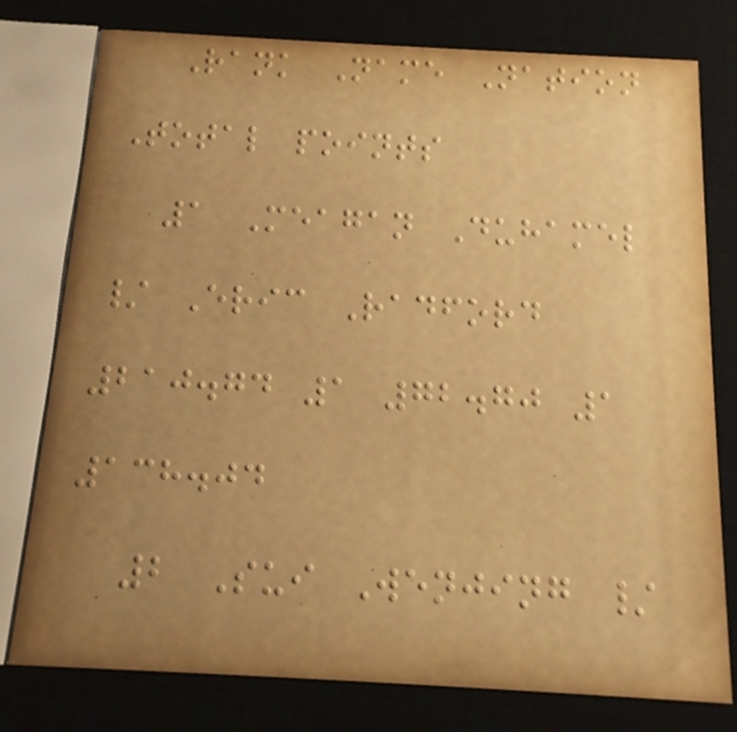Rank Name Nation
Total points
1 Meagan Duhamel
/ Eric Radford
210.74 1 72.70 1
138.04
2 Sui Wenjing /
